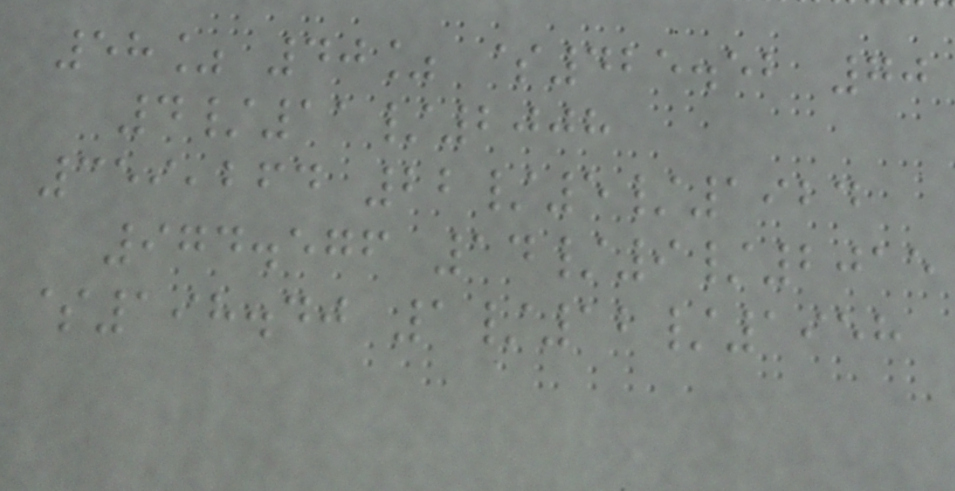58% 40% $425.52 70
4/11/2008
359,264 22/5/1924
974.576 14/9/2015
$198.40 1/12/1958
